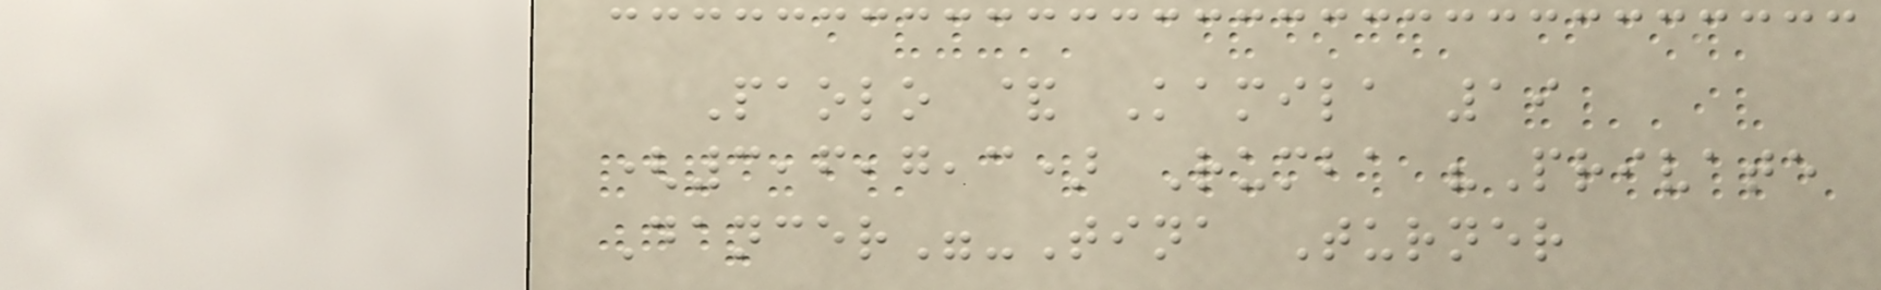Paolo & Kamila 19
(3,6,7,3) Rumba "Private
Dancer"-Tina Turner
